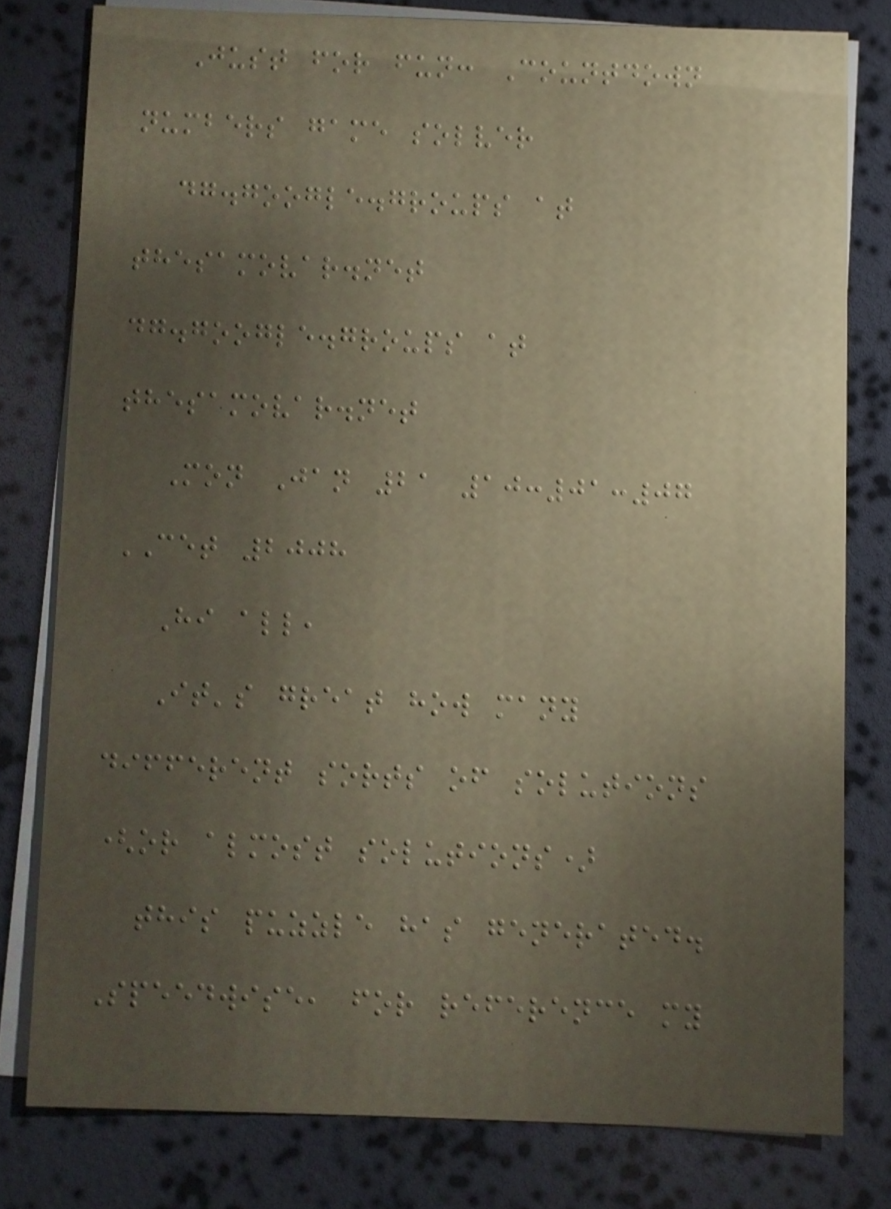Just for fun: Countdown
numbers game solver
dg.google.groups at
thesamovar.net
dg.google.groups at
thesamovar.net
Mon Jan 21 10:01:07
CET 2008
Hi all,
It's great how many
different sorts of solutions
(or almost solutions)
this puzzle has generated.
Speedwise, for reference my
